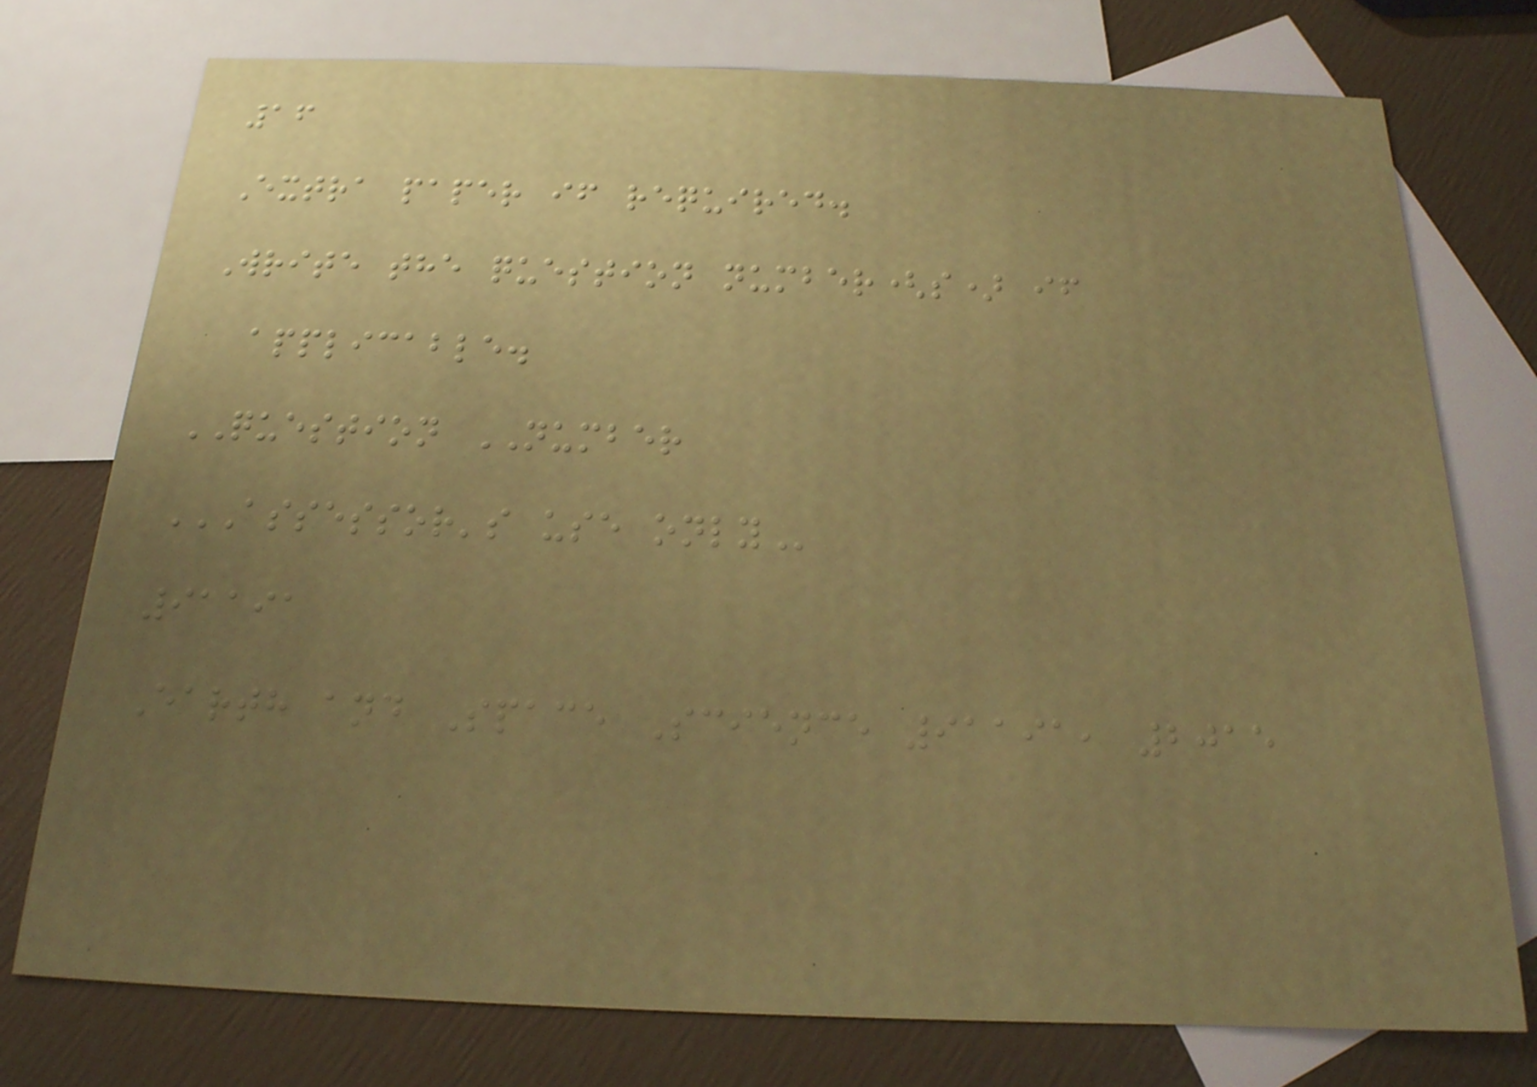16
Extra paper if required.
Write the question number(s) if
applicable.
QUESTION NUMBER
ASSESSOR'S USE ONLY
91191
Earth and Space Science 91191, 2015
